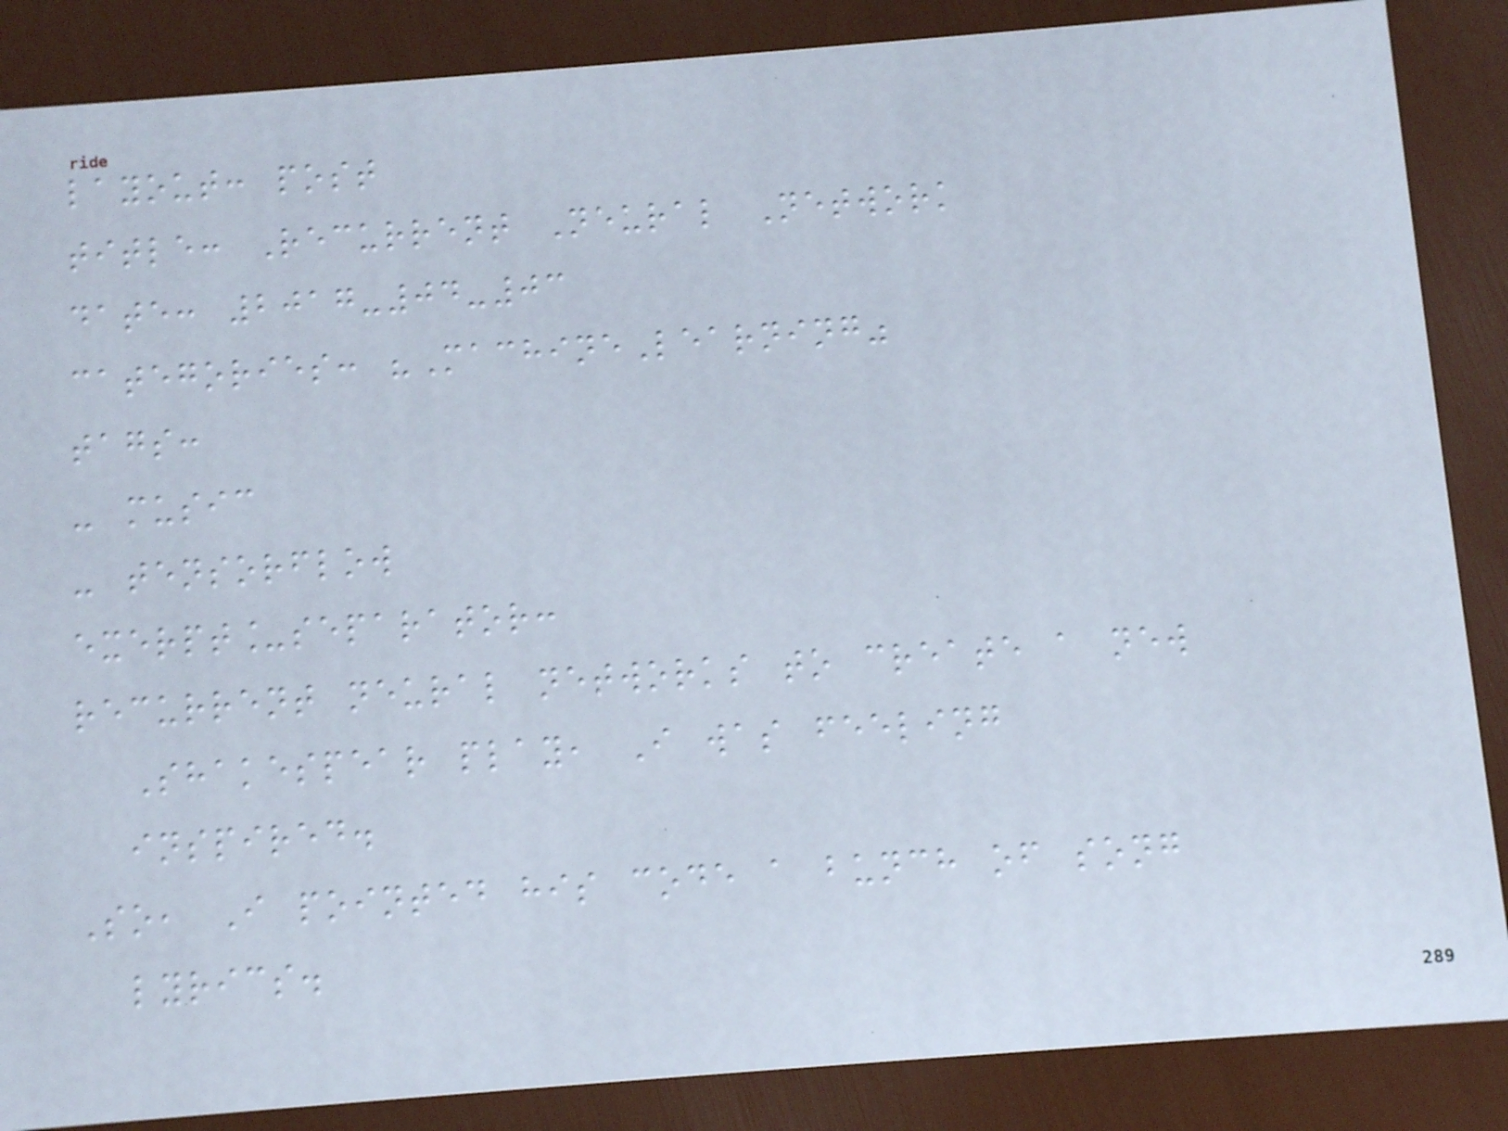layout: post
title: Recurrent Neural Network
date: 2017-04-03
categories: "MachineLearning"
tags:
- music
- tensorflow
exerpt_separator:
recurrent neural networks to create a new
Shakespear play, I was feeling
inspired.
So, I pointed his code a bunch of song
lyrics.
